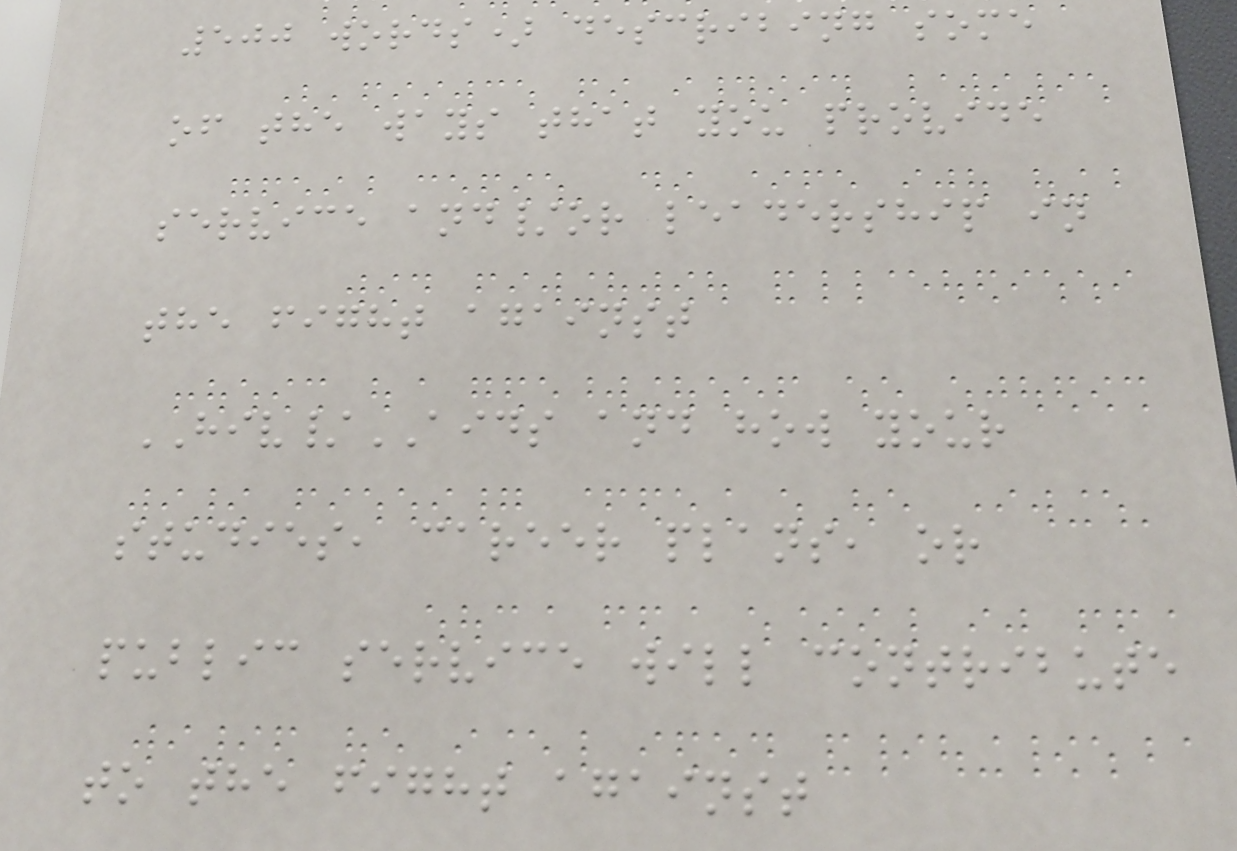500 words) describing some
of the ways that you provide
service and/or leadership in
the fight against
HIV/AIDS and how your
studies, career plans, or
public service will contribute
to the fight against
